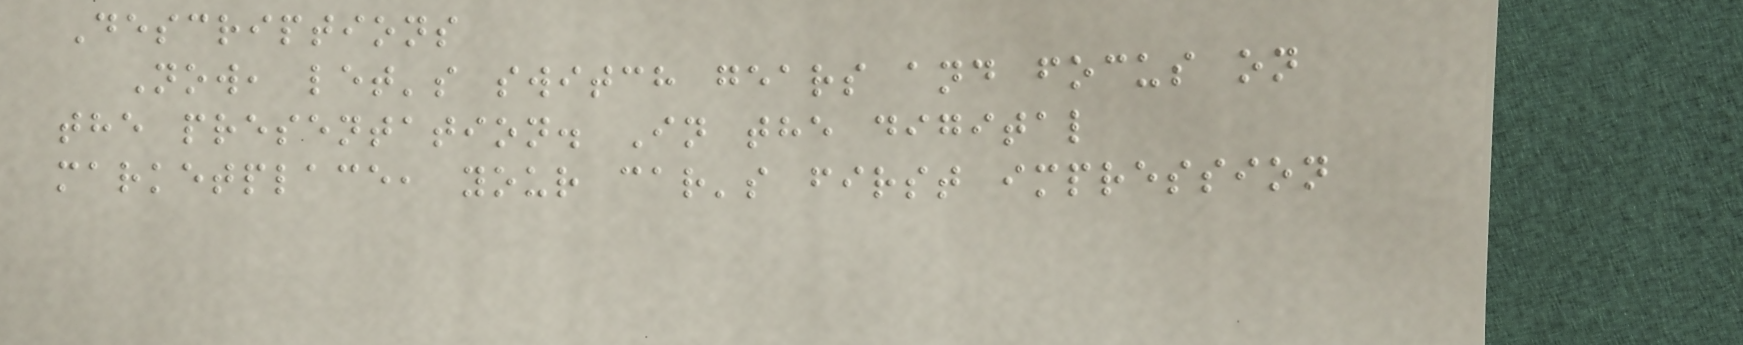Descriptions
Now, let's switch gears and focus on
the presentation. In the digital
marketplace, your car's first impression
